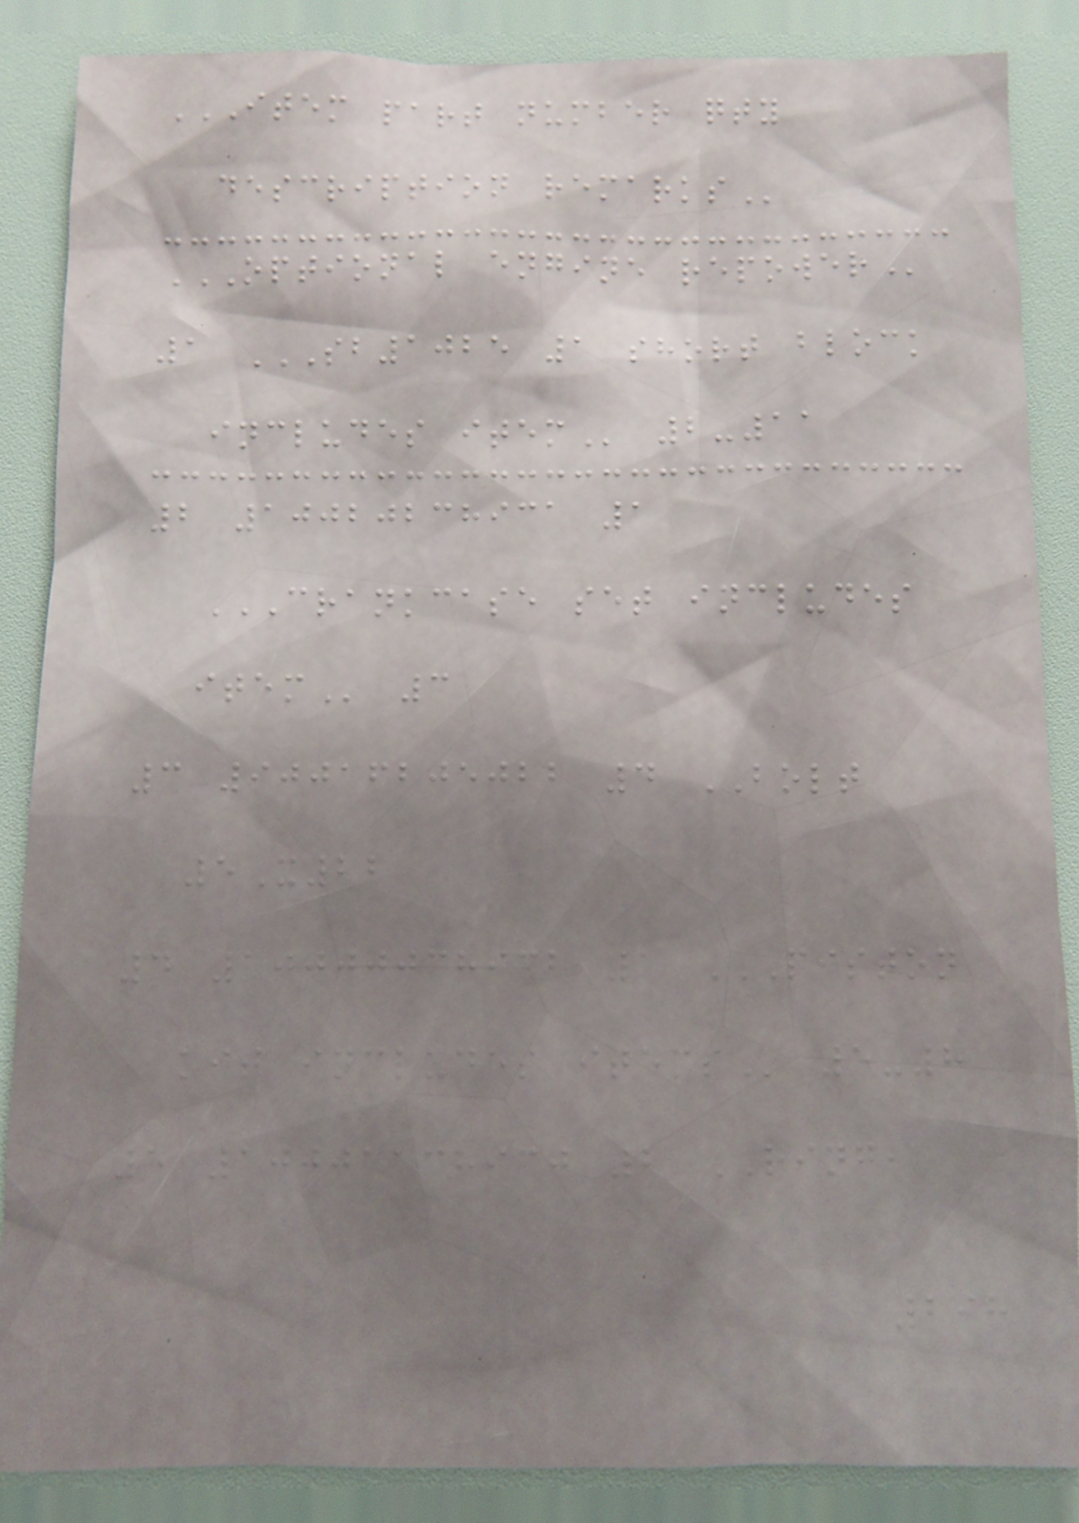ITEM PART NUMBER QTY
DESCRIPTION REMARKS
OPTIONAL ENGINE REPOWER
1 SB1025 1 SHORT BLOCK
INCLUDES ITEM 2-11
2 10020238931 1
CRANKCASE SET INCLUDES
ITEM 3
3 90016205022 4 BOLT
5X22
4 10000038932 1 PISTON
KIT INCLUDES ITEMS 5-8
5 10001138930 2 RING,
298
